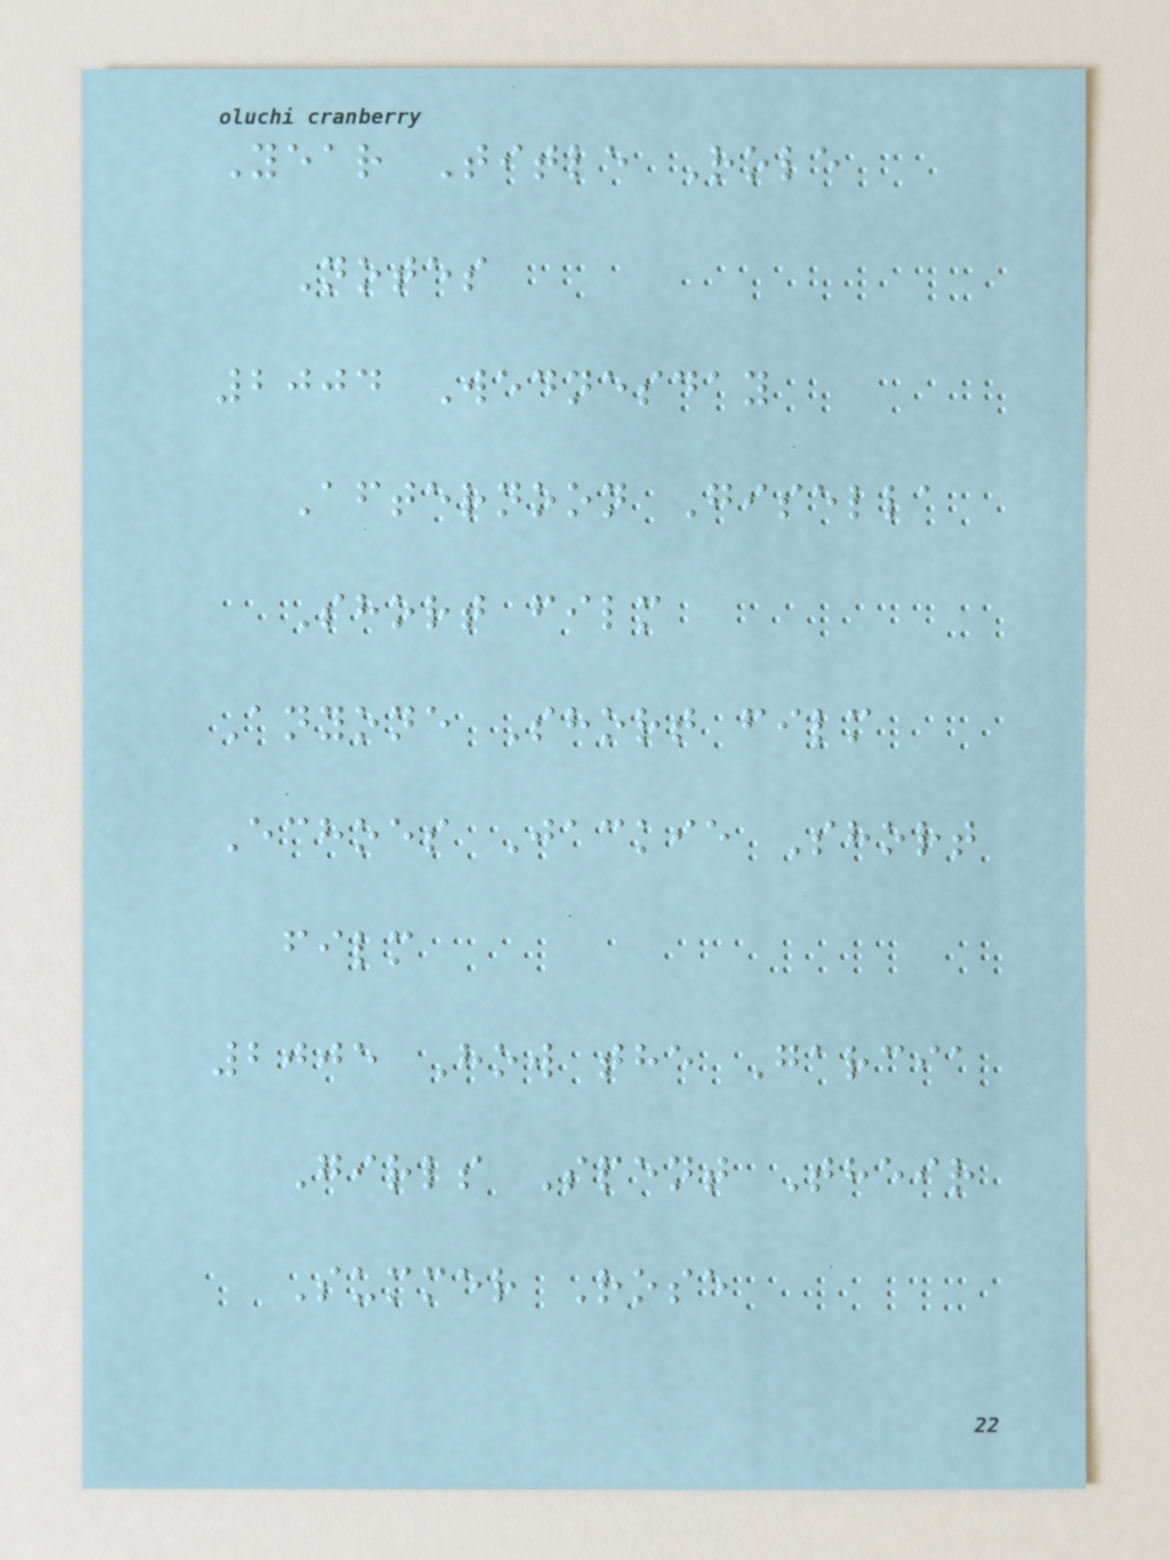Year Title Role
Notes
2004 Wednesday
Afternoon Gisella
Short film
Anyone Short film
Echoes Jackie Short
film
2005 How the Garcia
Girls Spent Their
Summer Rose
